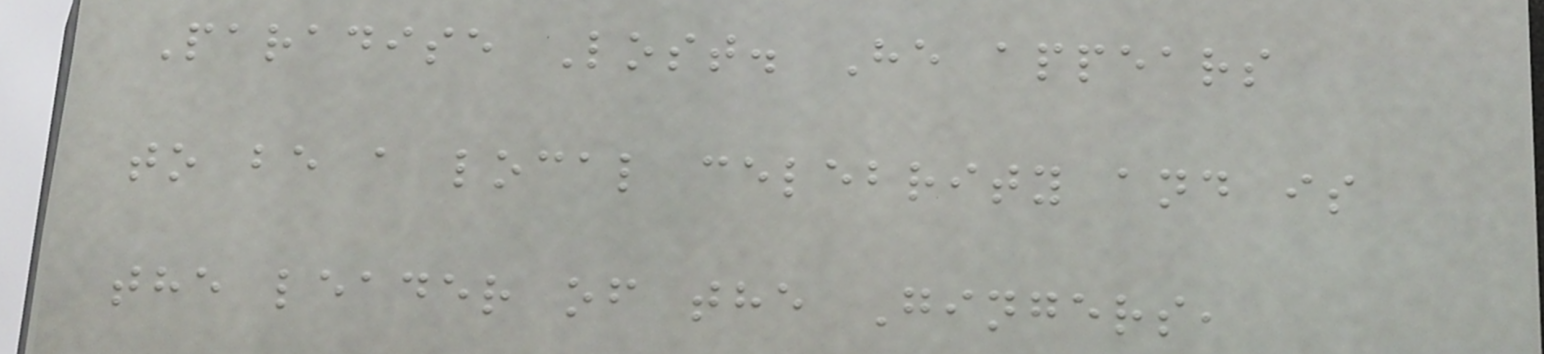Paradise Lost. He appears
to be a local celebrity and is
the leader of the Gingers,
